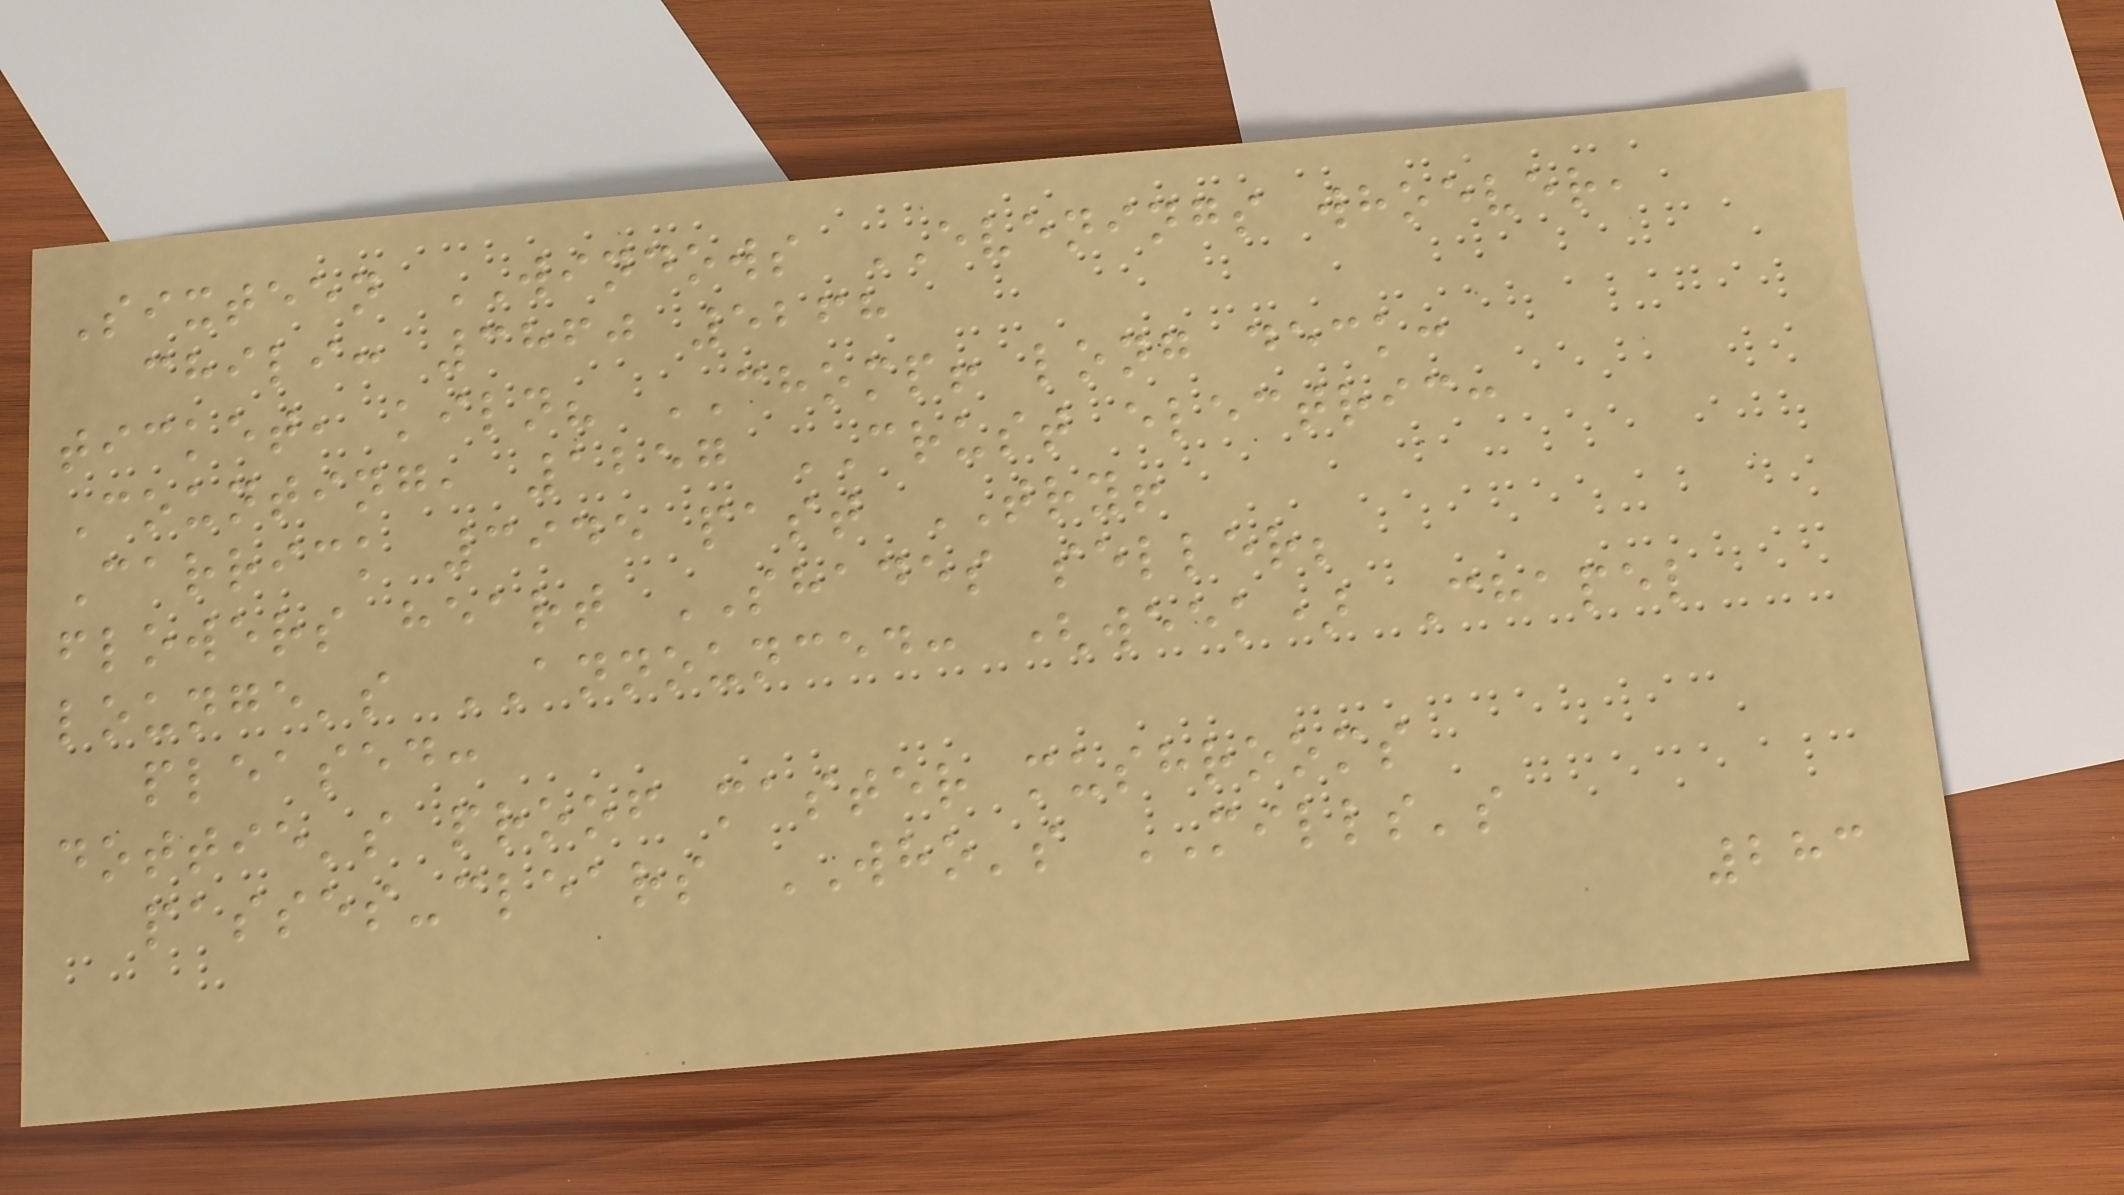Sixteen WINDOWS EVENINGS whoever,
chili: 3860 5268
ticket, kiln? CHOMP! long deck:
Counting, 1257 CRUST electric:
Carrick 3945 past TRY!
flowers heart SHADES seller;
lounge's ANNOUNCED: (week) Chapel
pleased:
dottie's proof master mushrooms
passes-clears WHO's MILLS's
283
